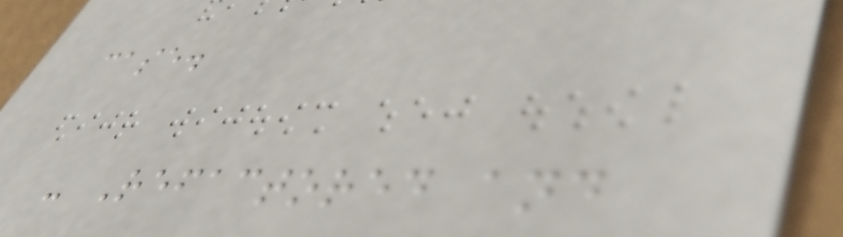case.
- Refactored and
